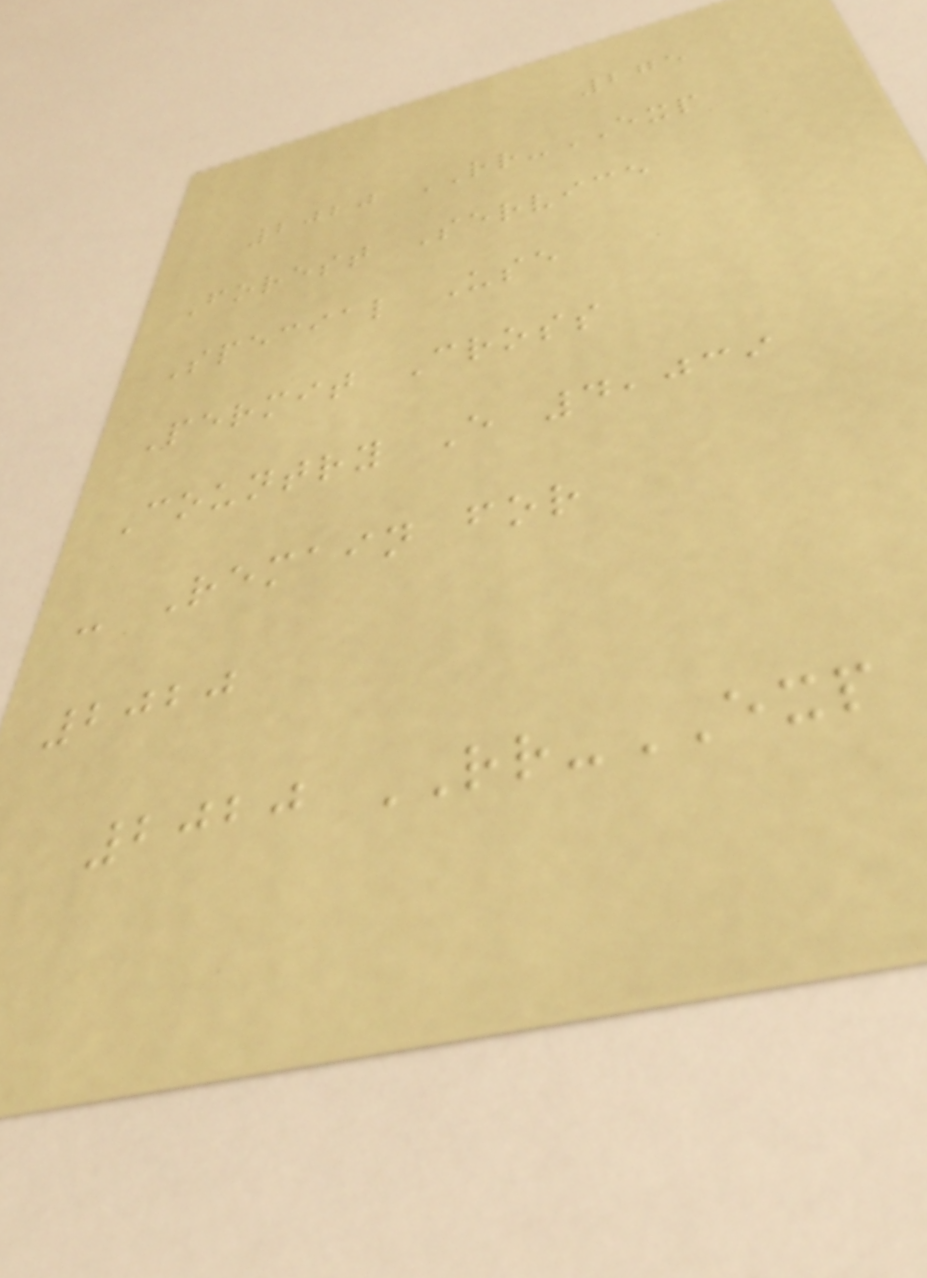275
2020 RR-EXP
Forest Service
Special Use
Permit Cross
Country E 4,039
- Remain for
2020
2020 RR-EXP
